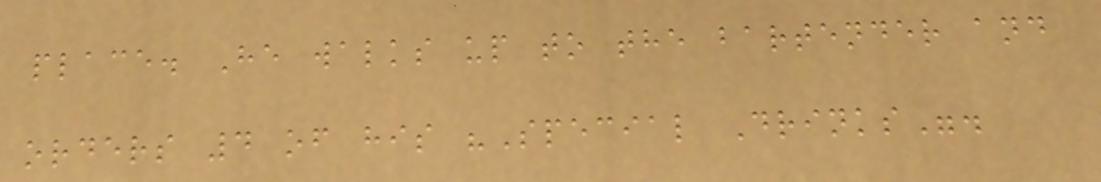place. He walks up to the bartender and
orders 4 of his "Special Drinks".
